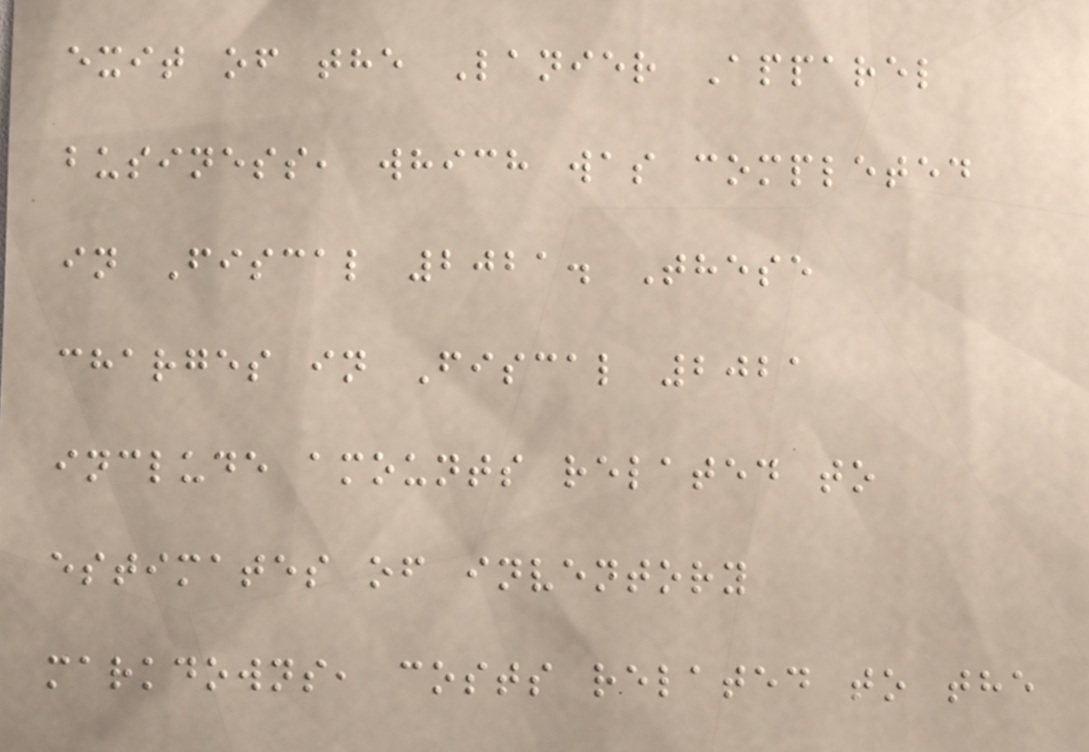exit of the Lanier Apparel
business, which was completed
in Fiscal 2021. These
charges in Fiscal 2021
include amounts related to
estimates of inventory
markdowns, costs related to the
